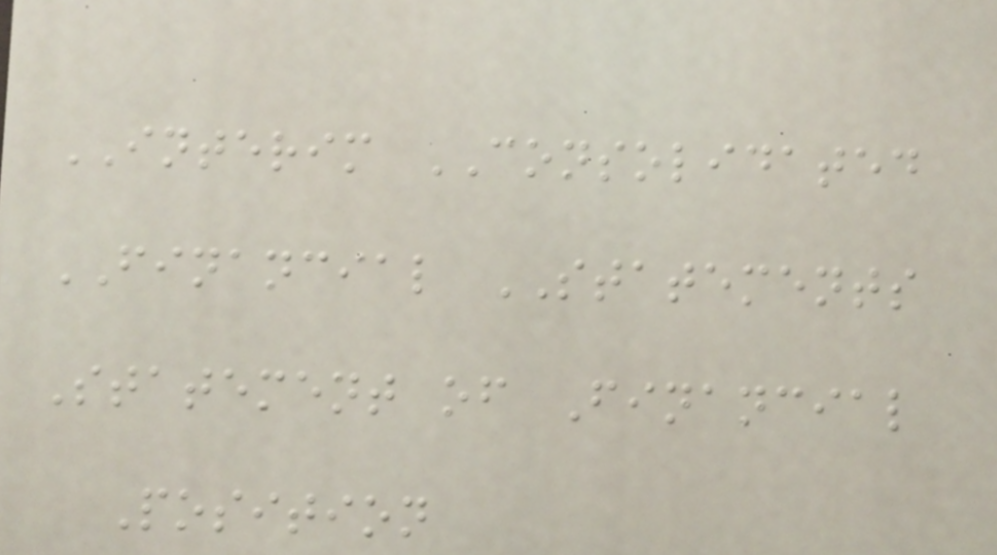INTERIM CONSOLIDATED
FINANCIAL STATEMENTS
Statement of Financial
Position
